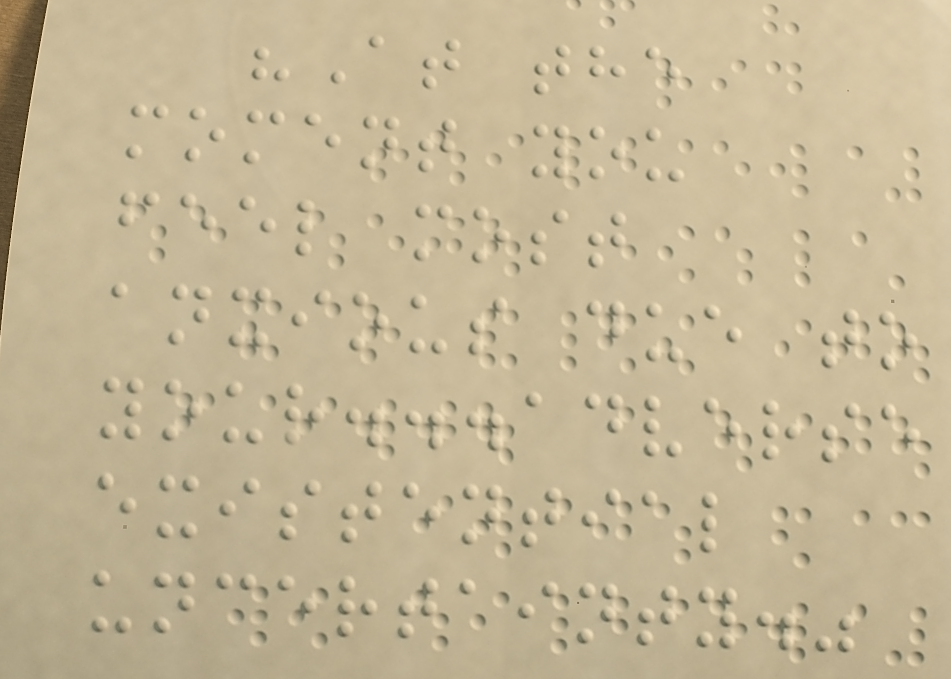"At the
moment you
feel most
anxious due to
your...adverse
existential
uncertainty."
